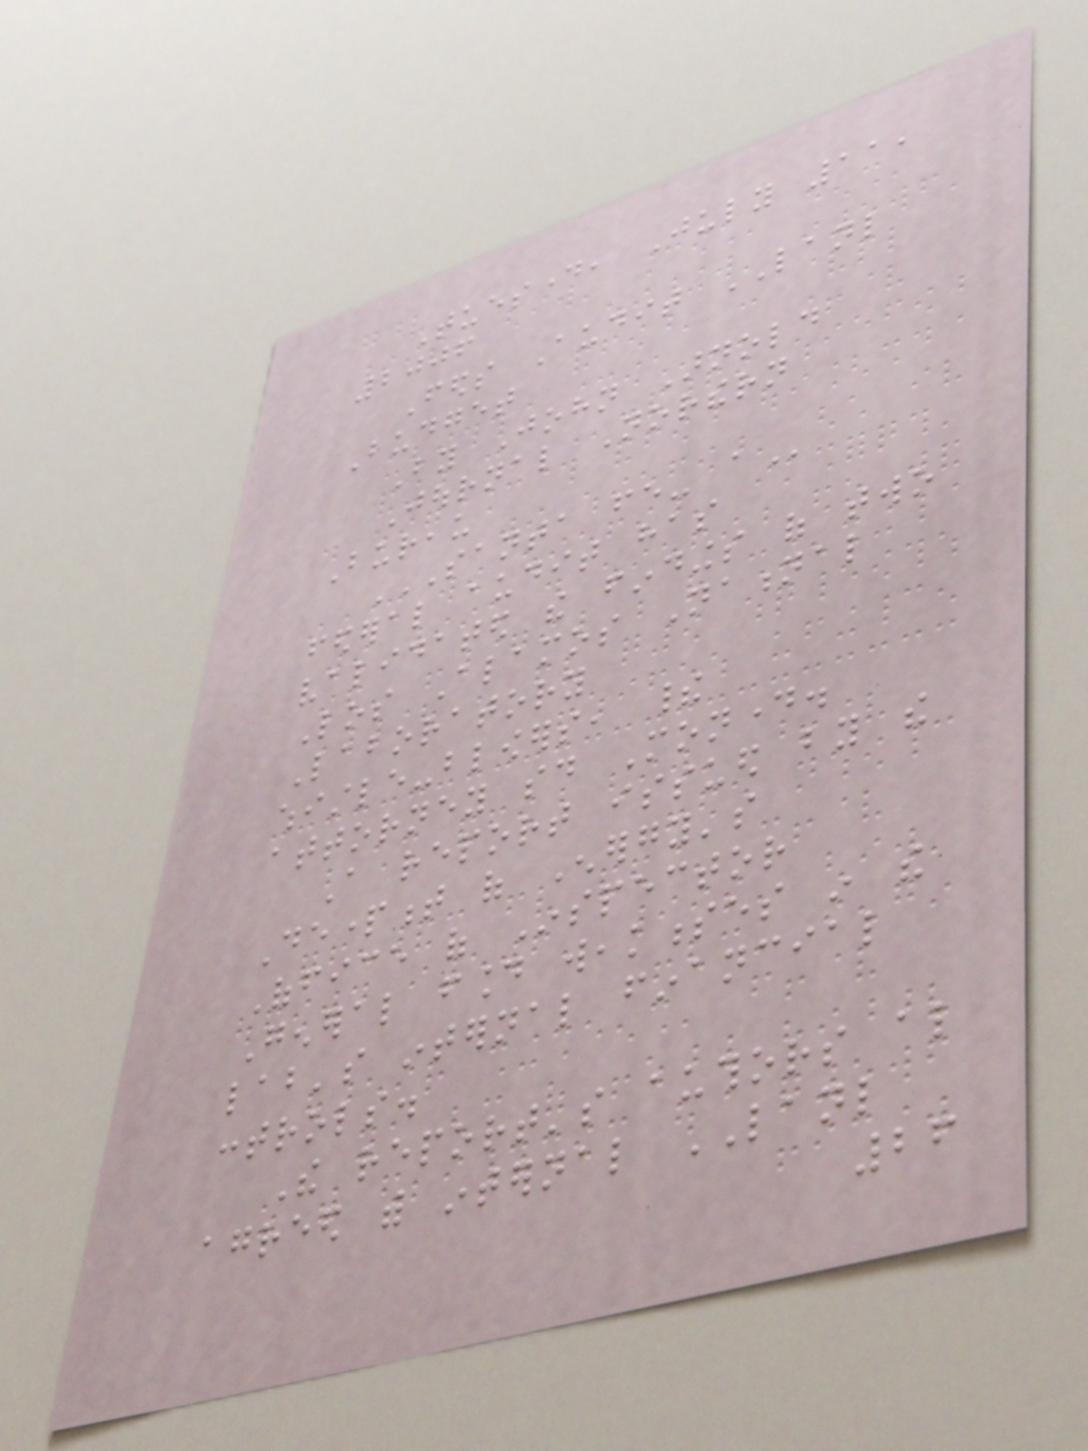Tuesday, July 11,
2006
Feds Audit LANL
Budget
By John Arnold
Journal Northern
Bureau
SANTA FE- A
federal audit has
validated the findings of two
Los Alamos National
Laboratory
whistle-blowers, their
attorney said Monday.
A report issued by the
Department of Energy's
Office of Inspector
General found weaknesses in the
lab's internal financial
controls.
The report's authors also
agreed with internal LANL
26
